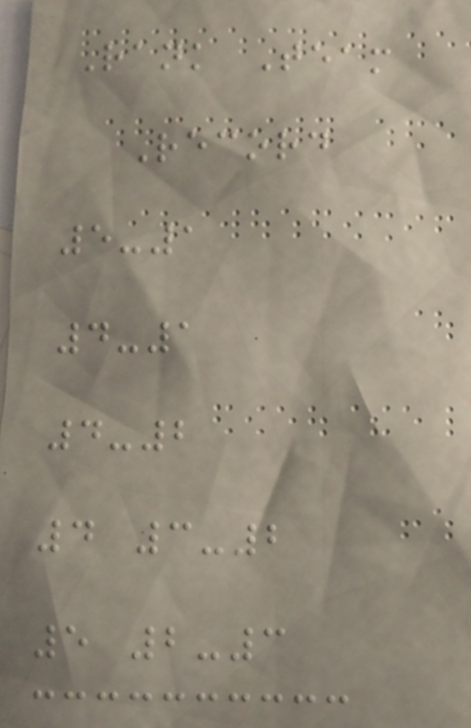Rank Team
Record
5-1
4-1
4-2
4 3-2
5 2-3
